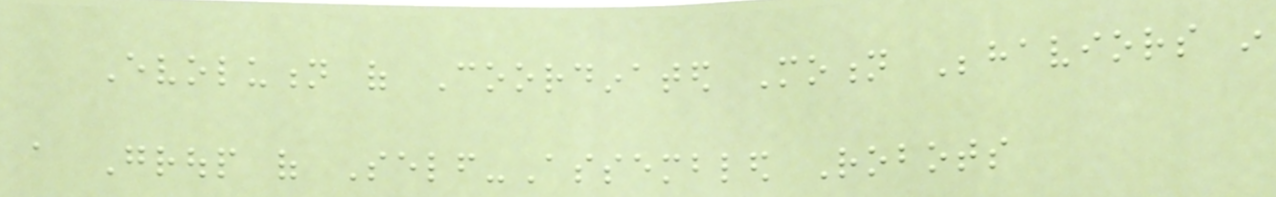Evolution of Coordinated Motion Behaviors in
a Group of Self-Assembled Robots
